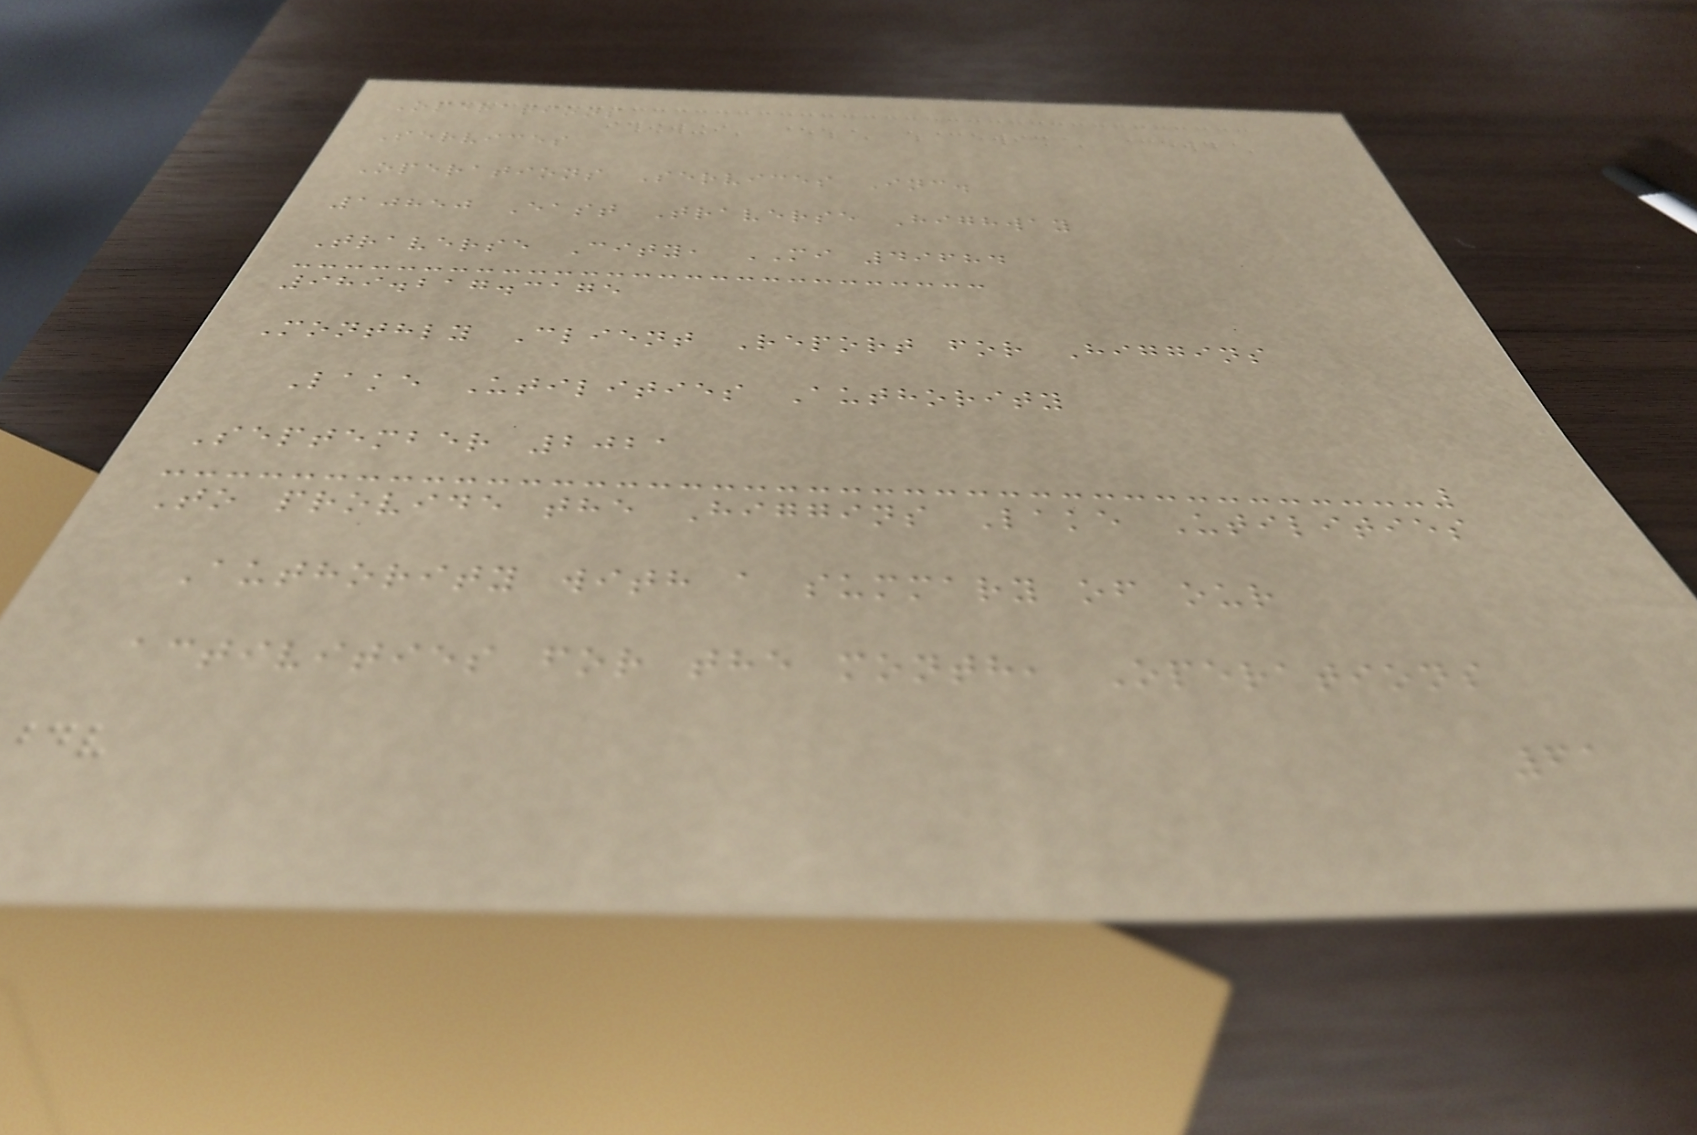Operations
Services
Operations Services Inc.
10850 East Traverse Highway
Traverse City, MI 49684
989.217.3175
Monthly Client Report for Higgins
Lake Utilities Authority
September 2021
To provide the Higgins Lake Utilities
Authority with a summary of our
activities for the month, Operations
61
